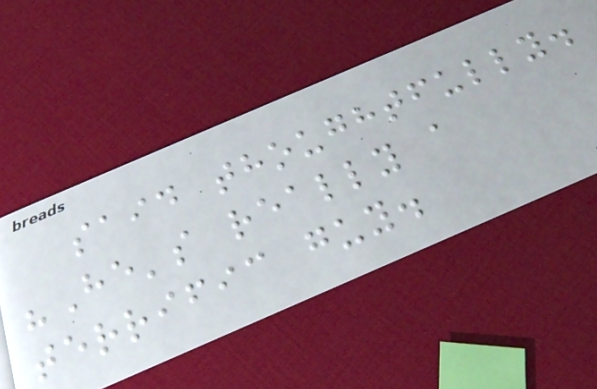said thoughtfully.
"He's really a
terrific guy.
